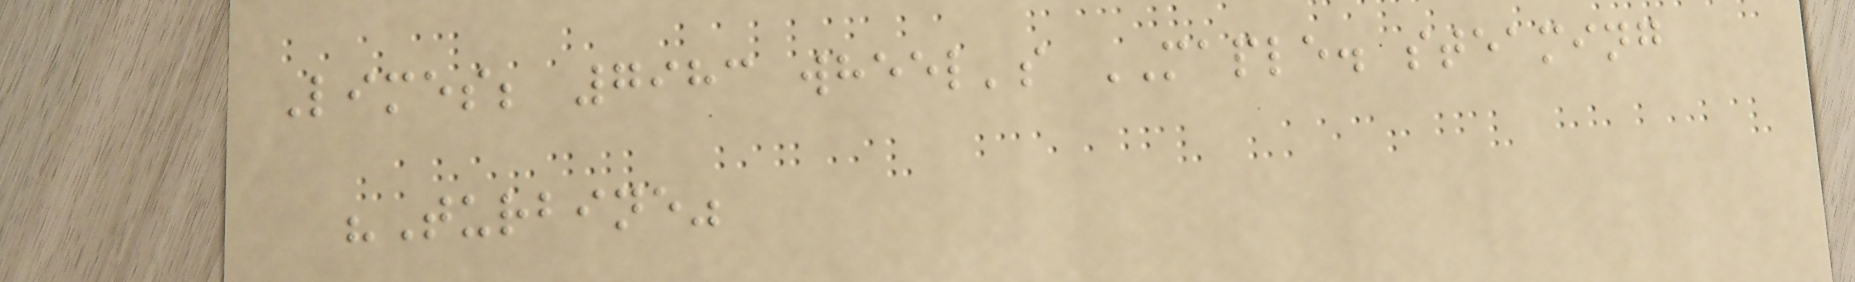Limes; 7983 wheel's MAPLE. steaming
"Turbine"
